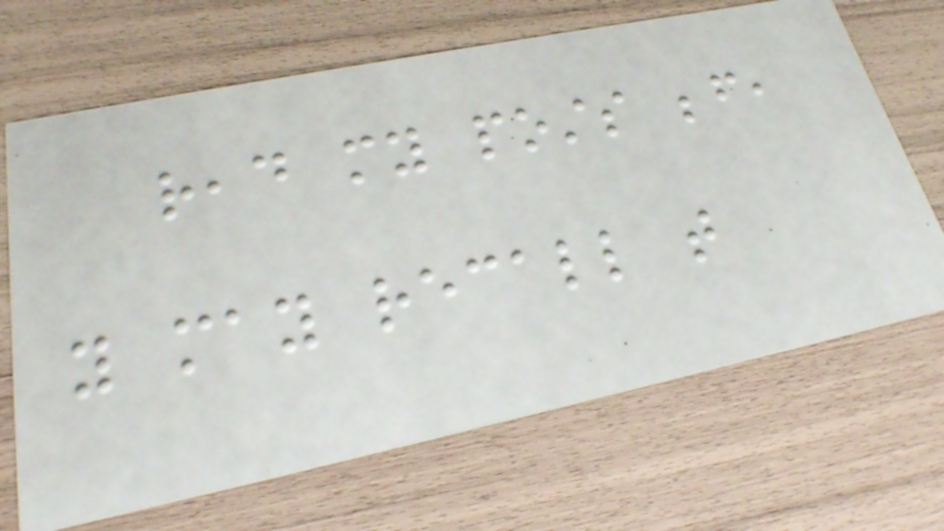read my posts before,
you may recall that
